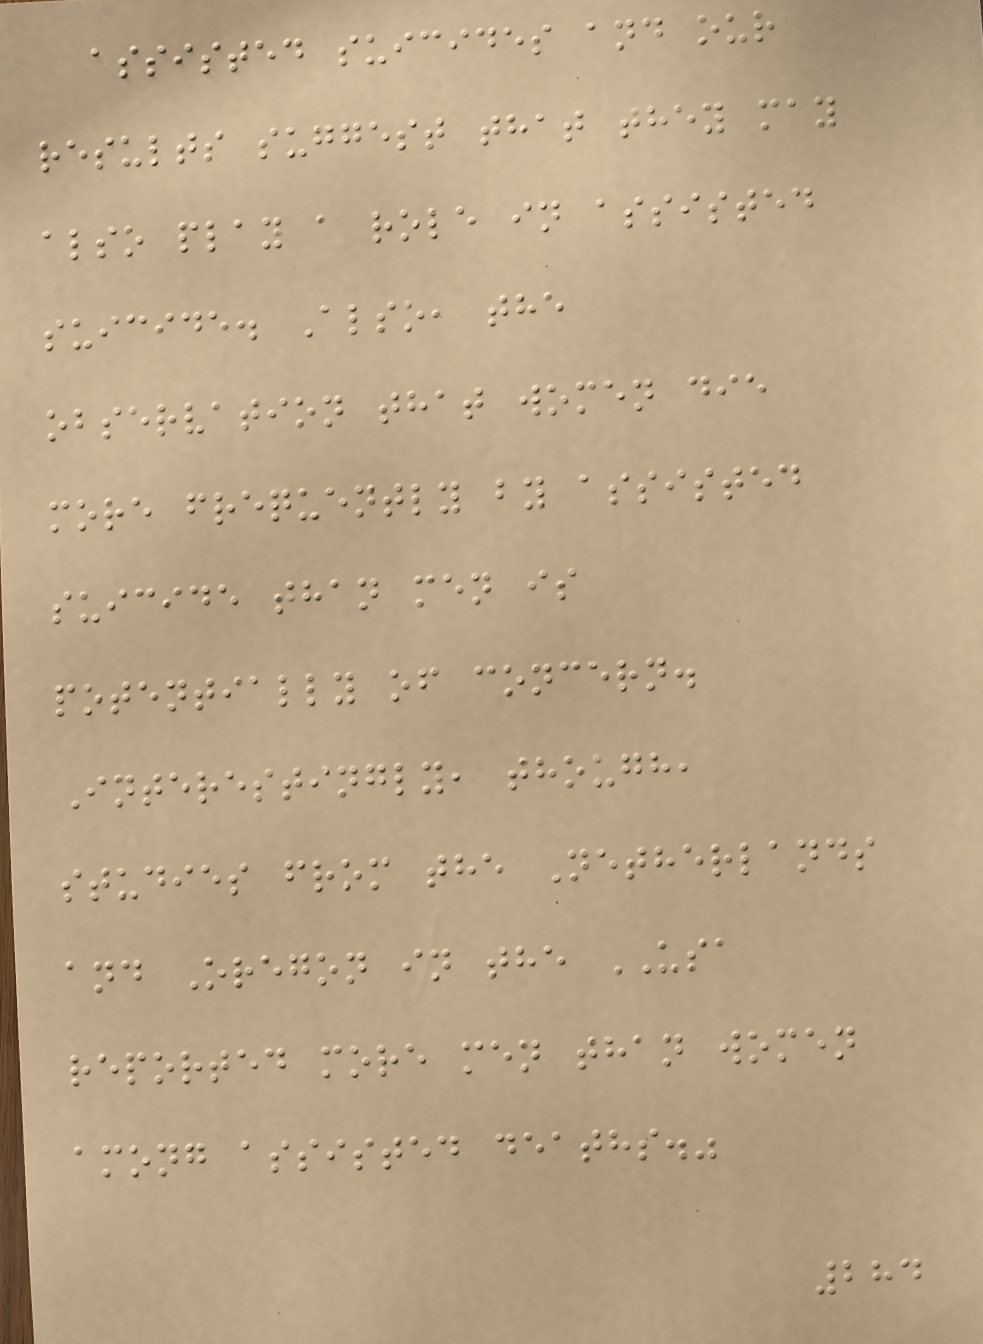assisted suicides and our
results suggest that they may
also play a role in assisted
suicide. Also, the
observation that women die
more frequently by assisted
suicide than men is
potentially of concern.
Interestingly, though,
studies from the Netherlands
and Oregon in the USA
reported more men than women
among assisted deaths."
284
